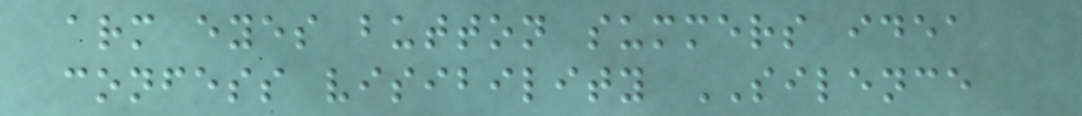arm eyes button summers idea
confess visibility SILENCE
